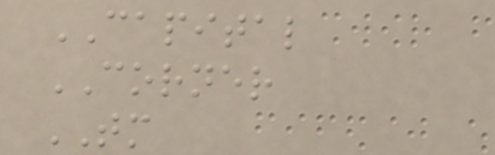CAPITAL
CORNER
TM
